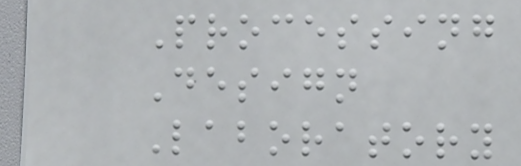Processing
Design
Laboratory
